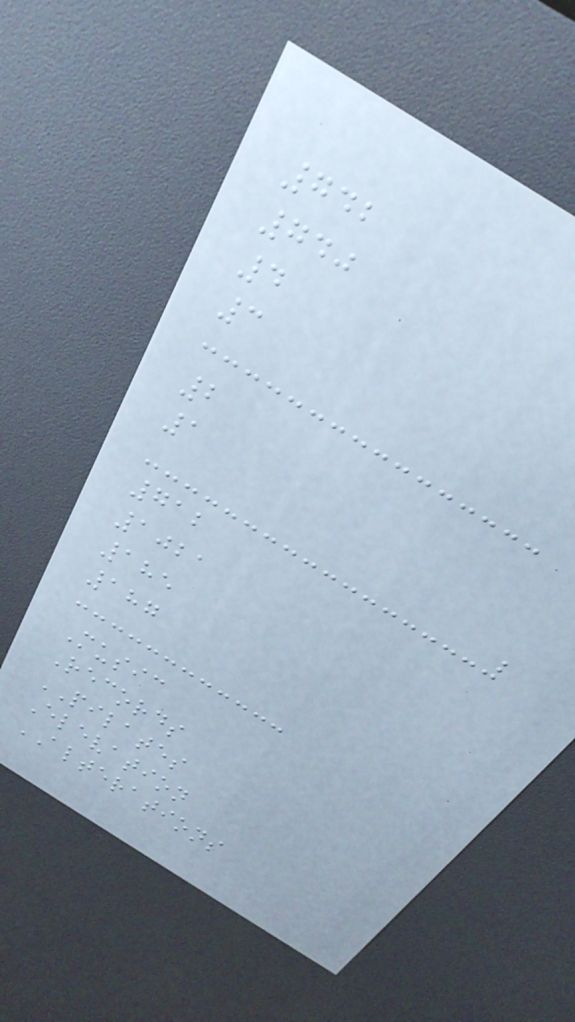742
740
4
3
2
1
712
1021
185
187
Music
Records
PILATES
Elevation
ALTERATIONS
